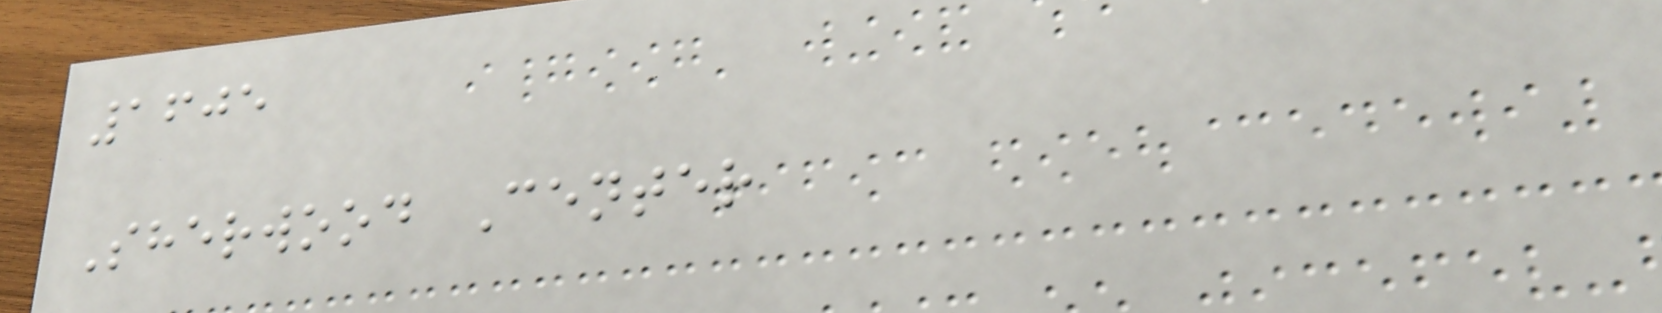1605
Sherwood Center
